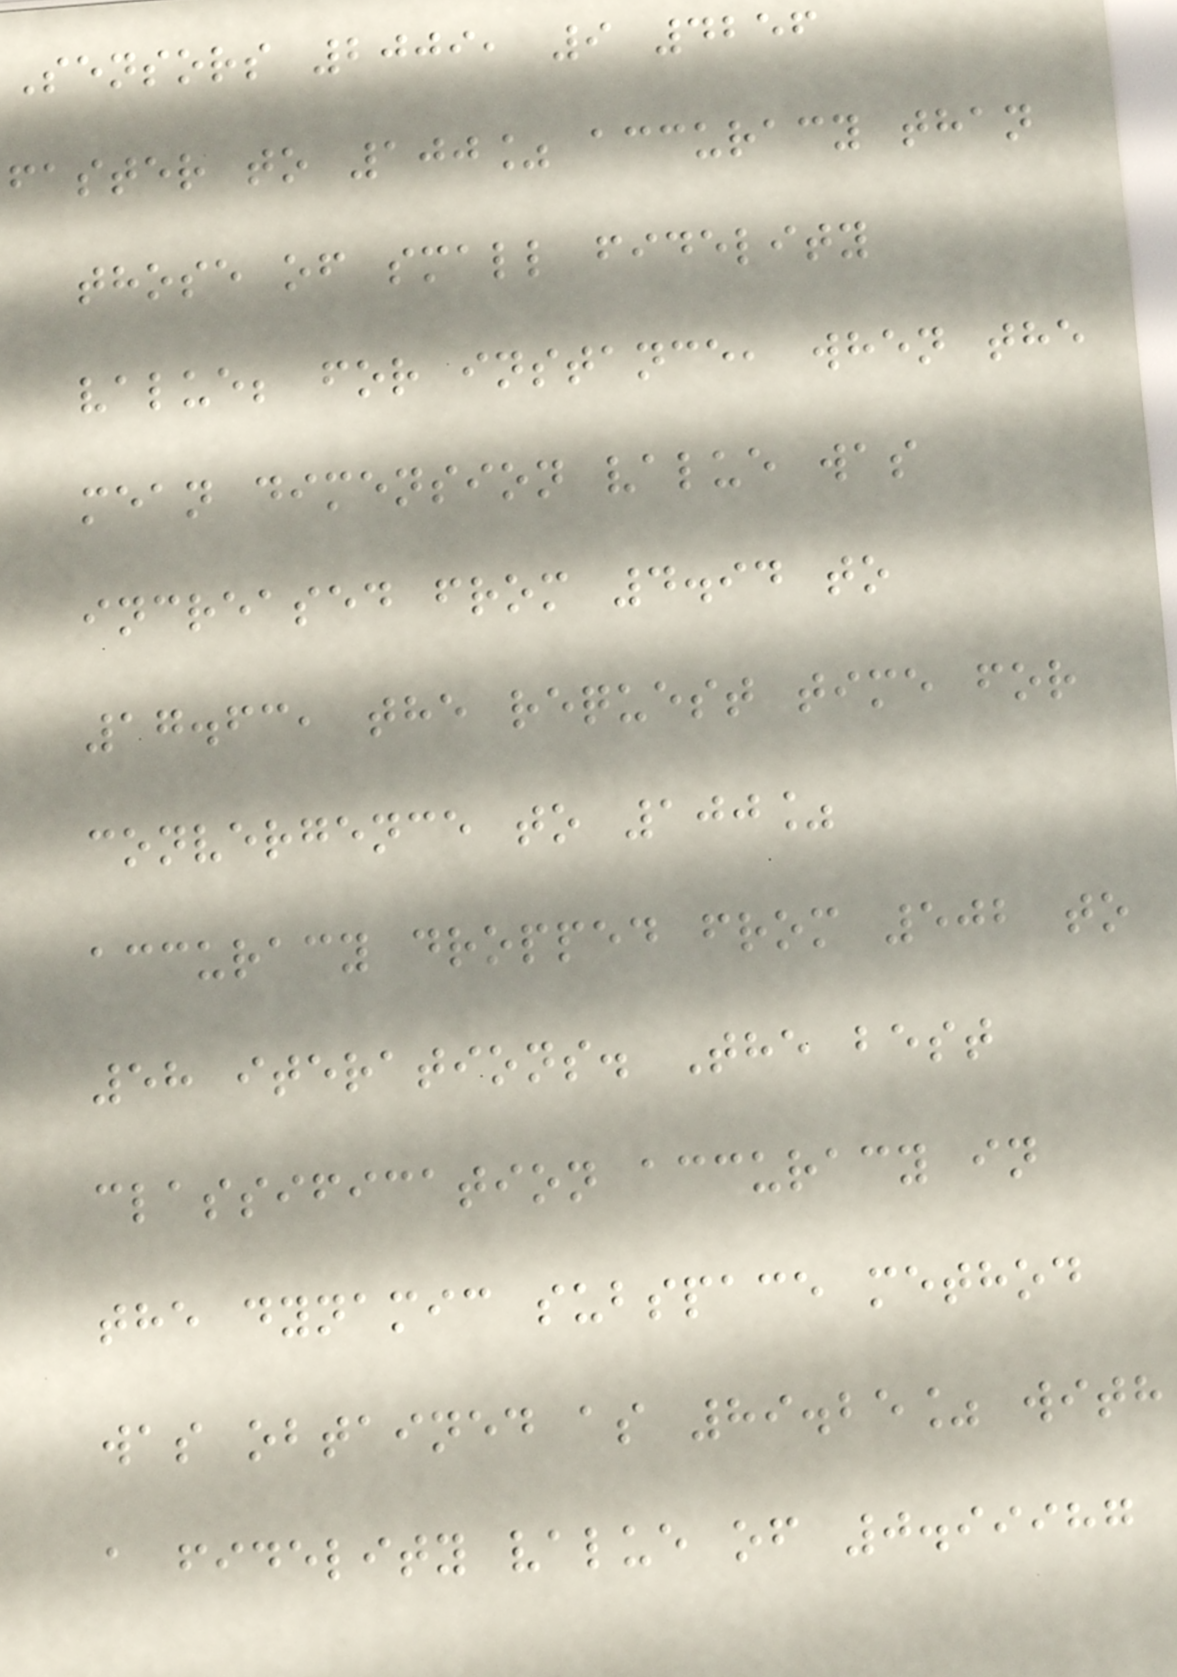Sensors 2009, 9 4256
faster to 100% accuracy than
those of small fidelity
value; for instance, when the
mean dimension value was
increased from 4.94 to
17.63, the request time for
convergence to 100%
accuracy dropped from 502 to
58 iterations. The best
classification accuracy in
the dynamic subspace method
was obtained as 89.25% with
a fidelity value of 0.99987
